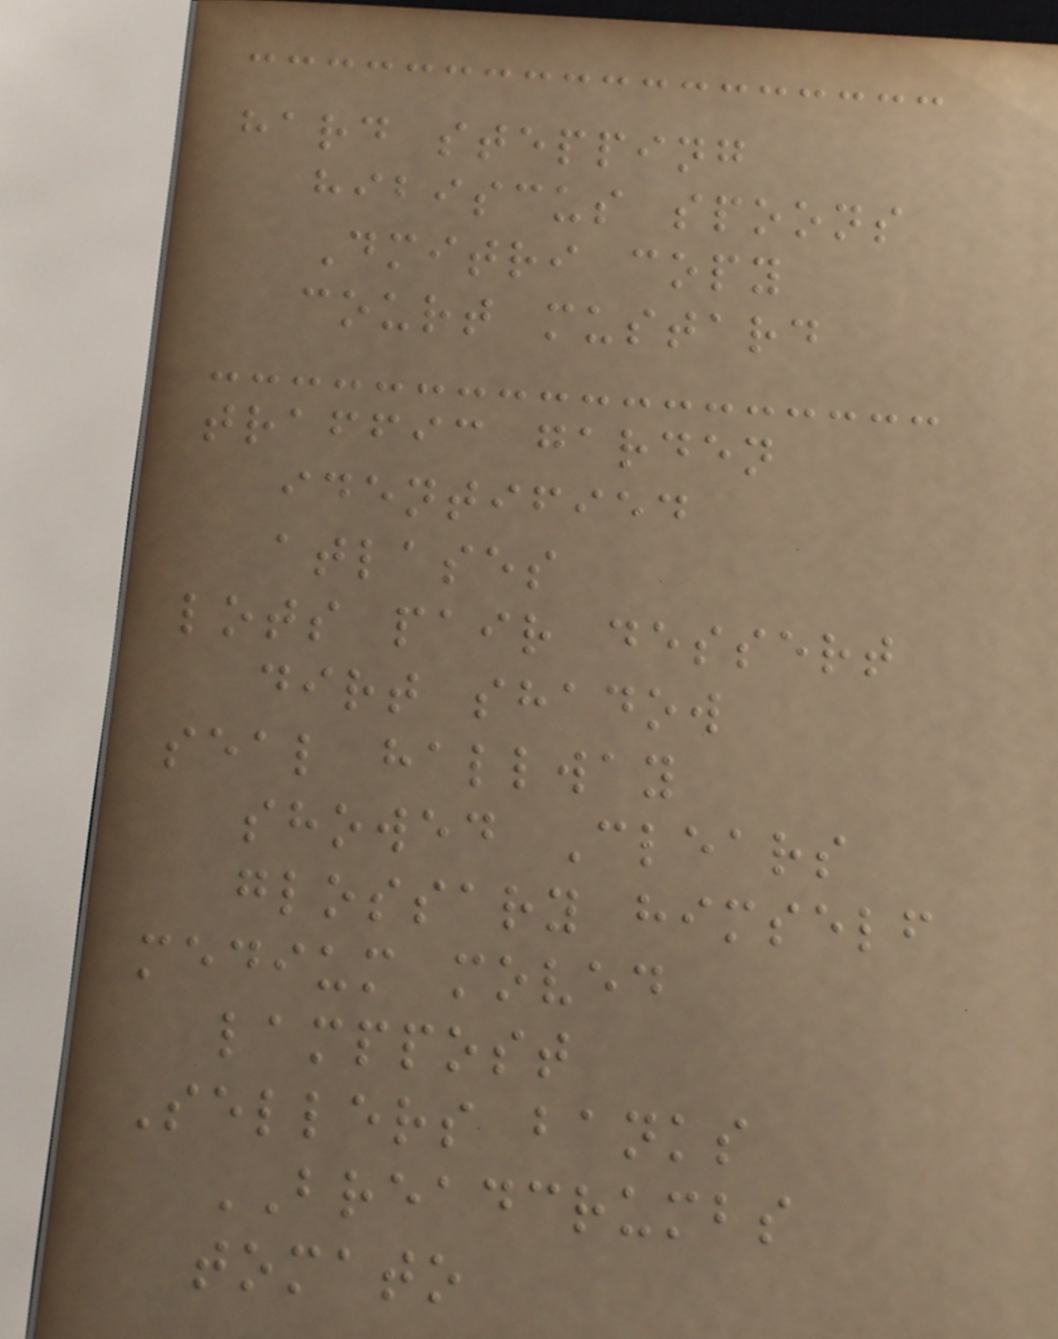hard stepping
hibiscus spoons
Dmitri copy
court mustard
traffic garden
identified
atlases
lots pair dessert
dirt shadow
seal hallway
showed Clears
glossary himself
medium moved
lamppost
Sellers banks
BREADCRUMBS
tomato
